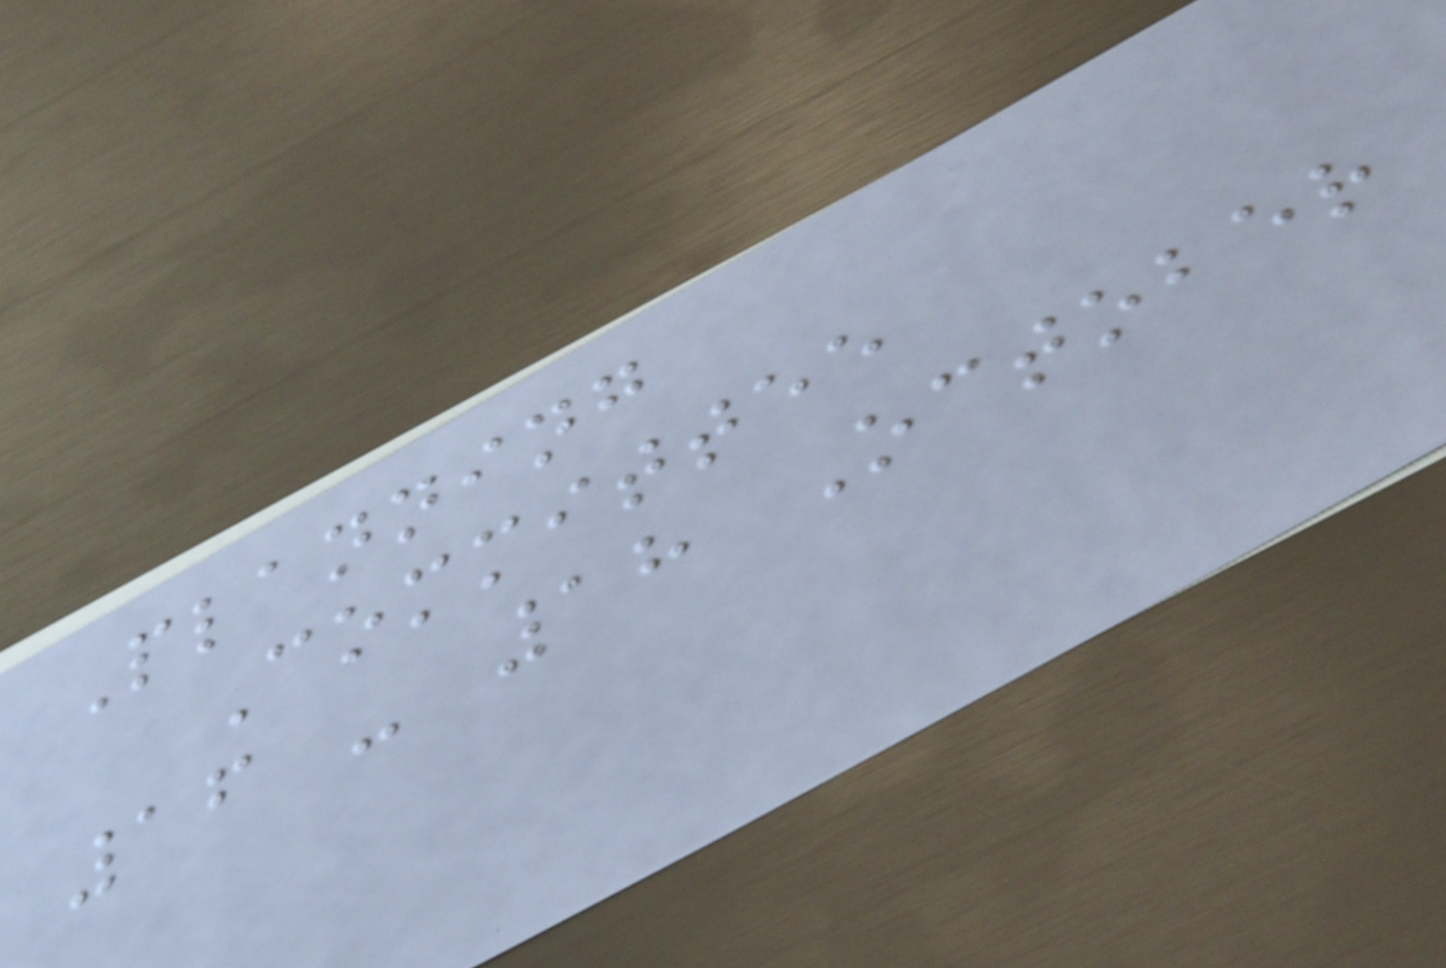Planning
Committee
16 - 18 October
